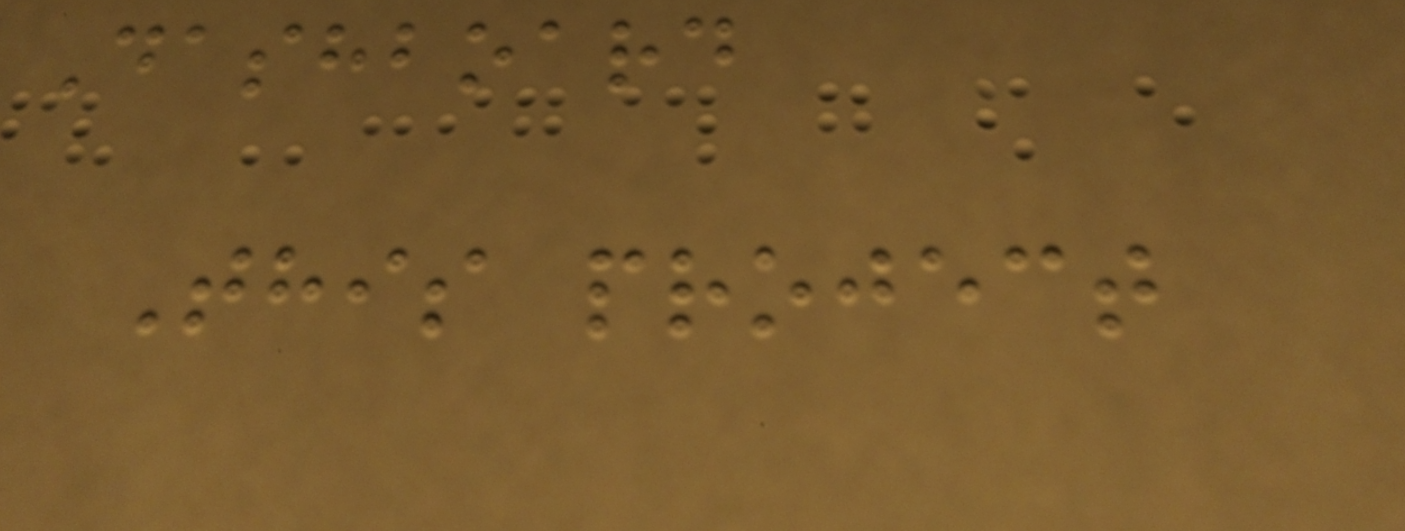Dashboard
This project
